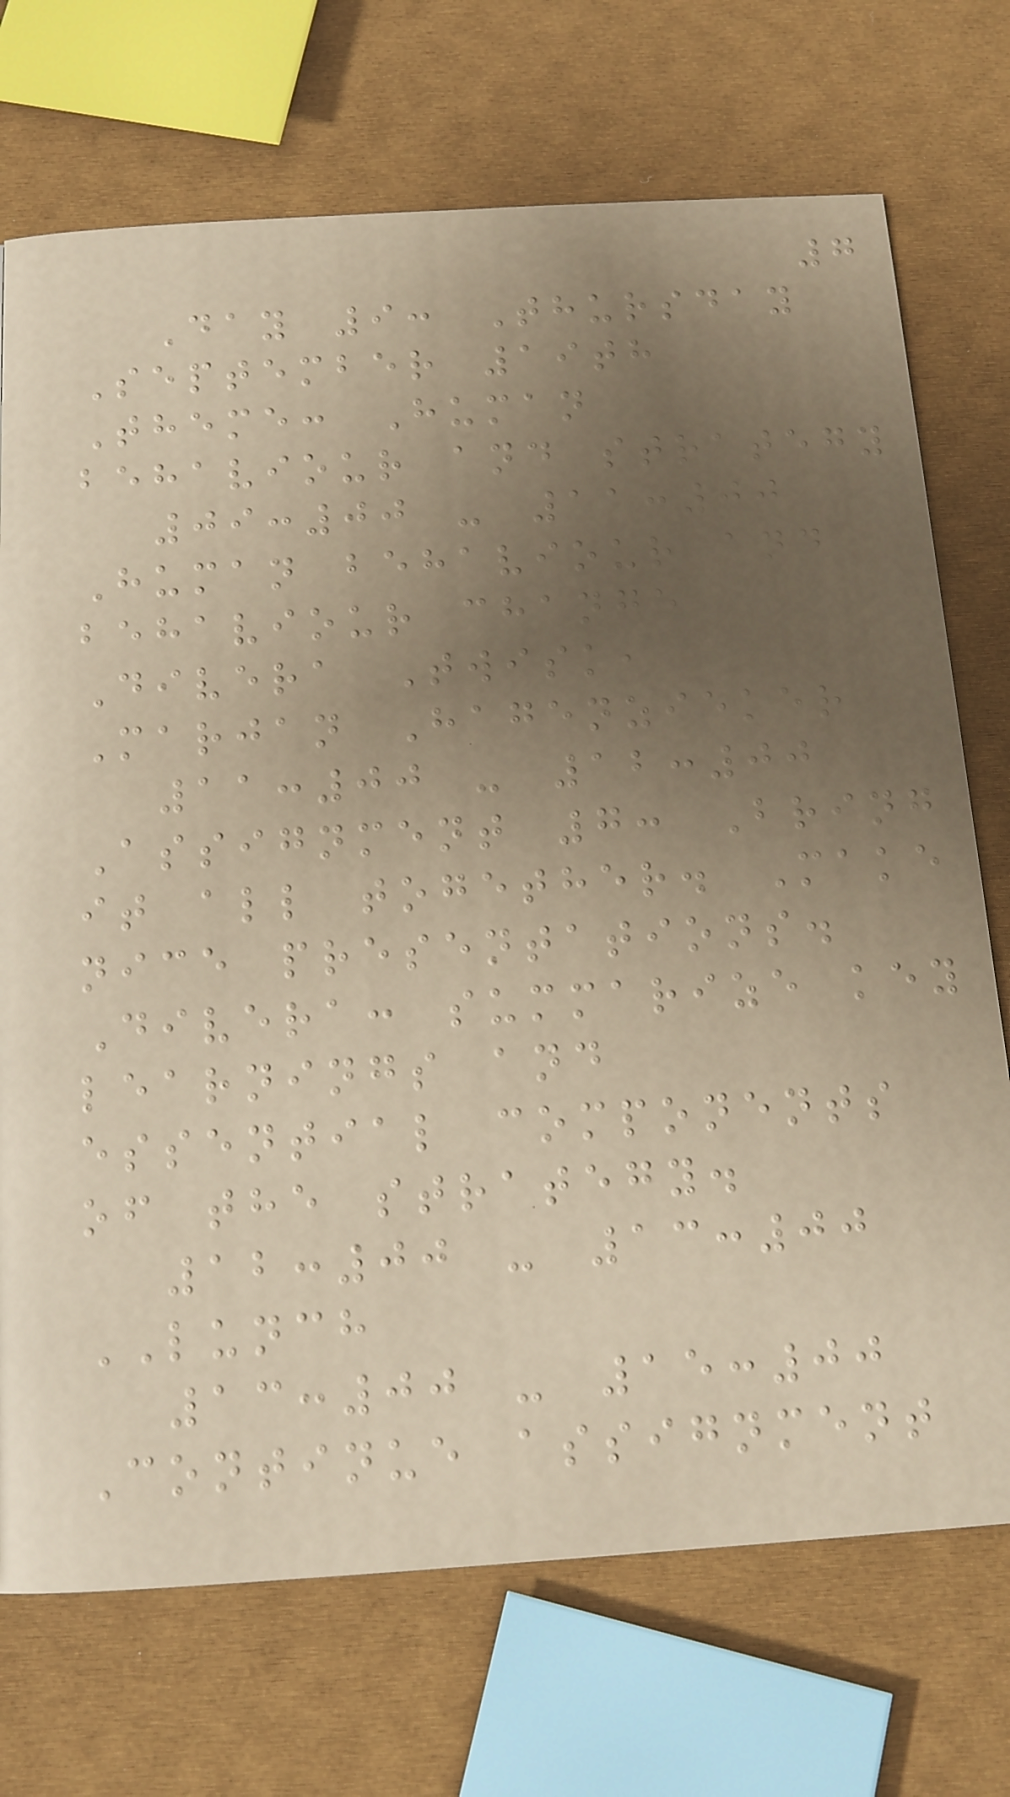7
Day 9: Thursday
September 19th
Theme: Human
behaviour and strategy
09:00 - 11:00
Human behaviour and
behaviour change
Divera Twisk,
Marjan Hagenzieker
11:00 - 12:00
Assignment 7: Bring
it all together. Make
nice presentations.
Divera: summarize key
learnings and
essential components
of the strategy.
12:00 - 13:00
LUNCH
13:00 - 15:00
Continue assignment
